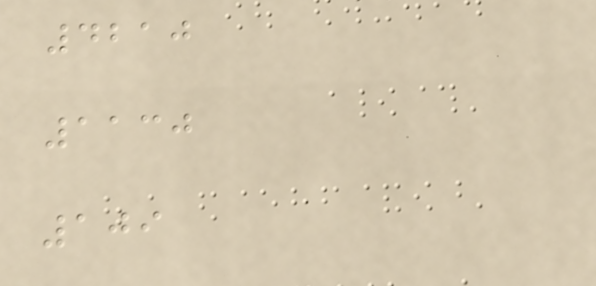4210
1130
109
